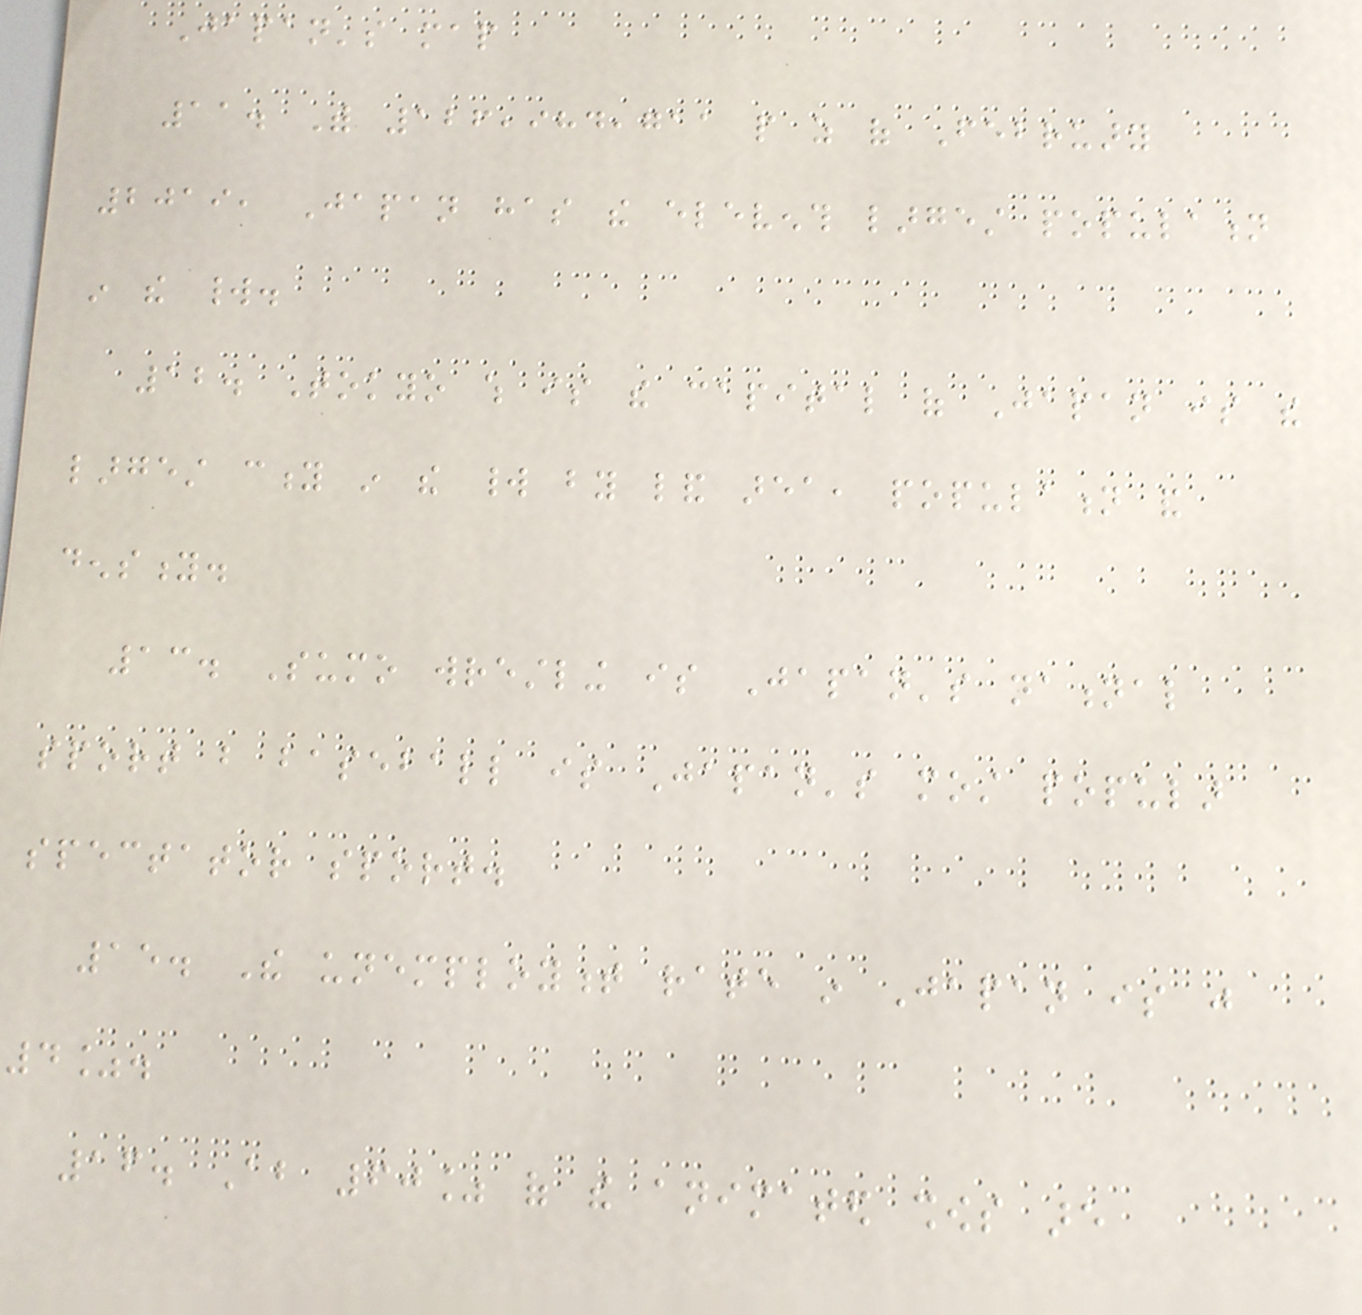Japan's map
11. With 126,984,711 people as of February
2019, Japan has the eleventh largest population
in the world.
12. Tokyo which is the capital of Japan is the
largest city in the world by land area, population and
density.
13. Sumo wrestling is Japan's national
sport but baseball is Japan's most popular
spectator sport.
15. The unemployment rate in Japan is just
4%.
16. About 60% of the animated shows are
